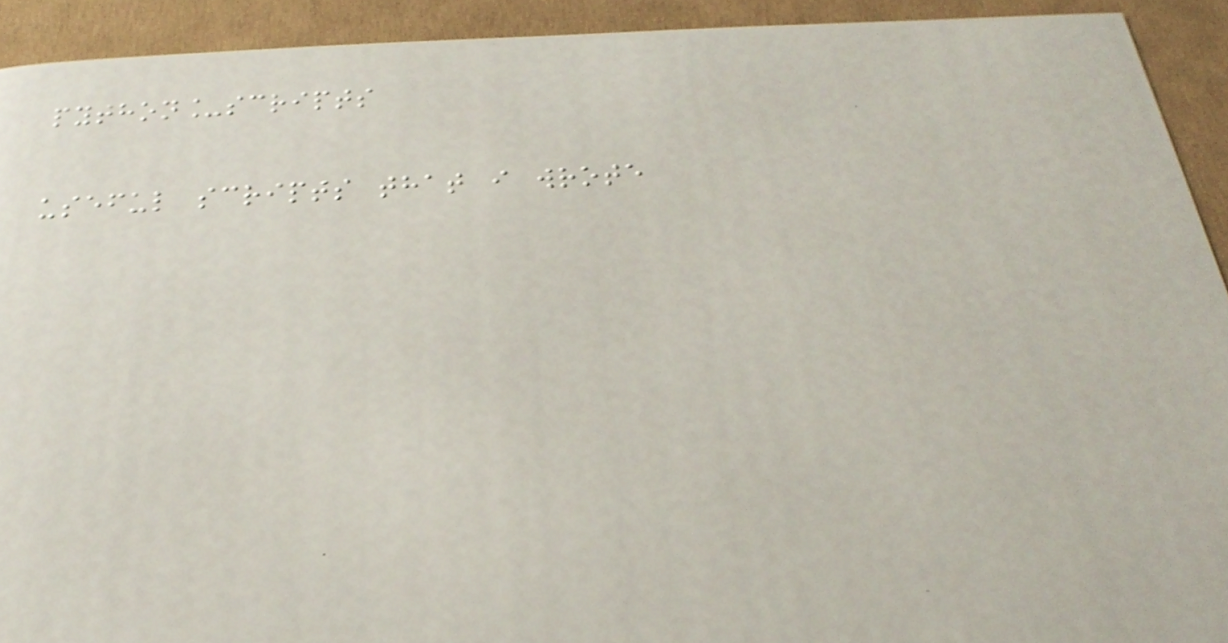python_scripts
useful scripts that i wrote
